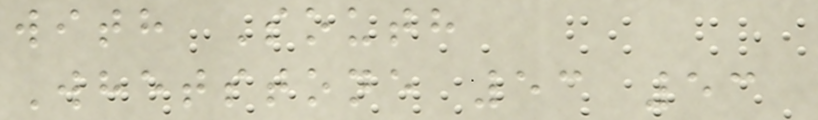with South
Whetstone 53 53
